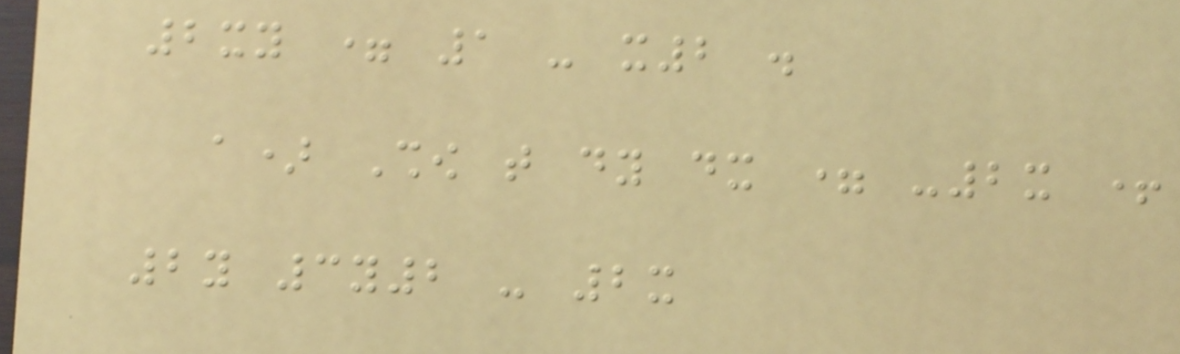2xy = 1 - x2 .
a) Show that dy dx = -2x +
2y 3y2 - 2x
